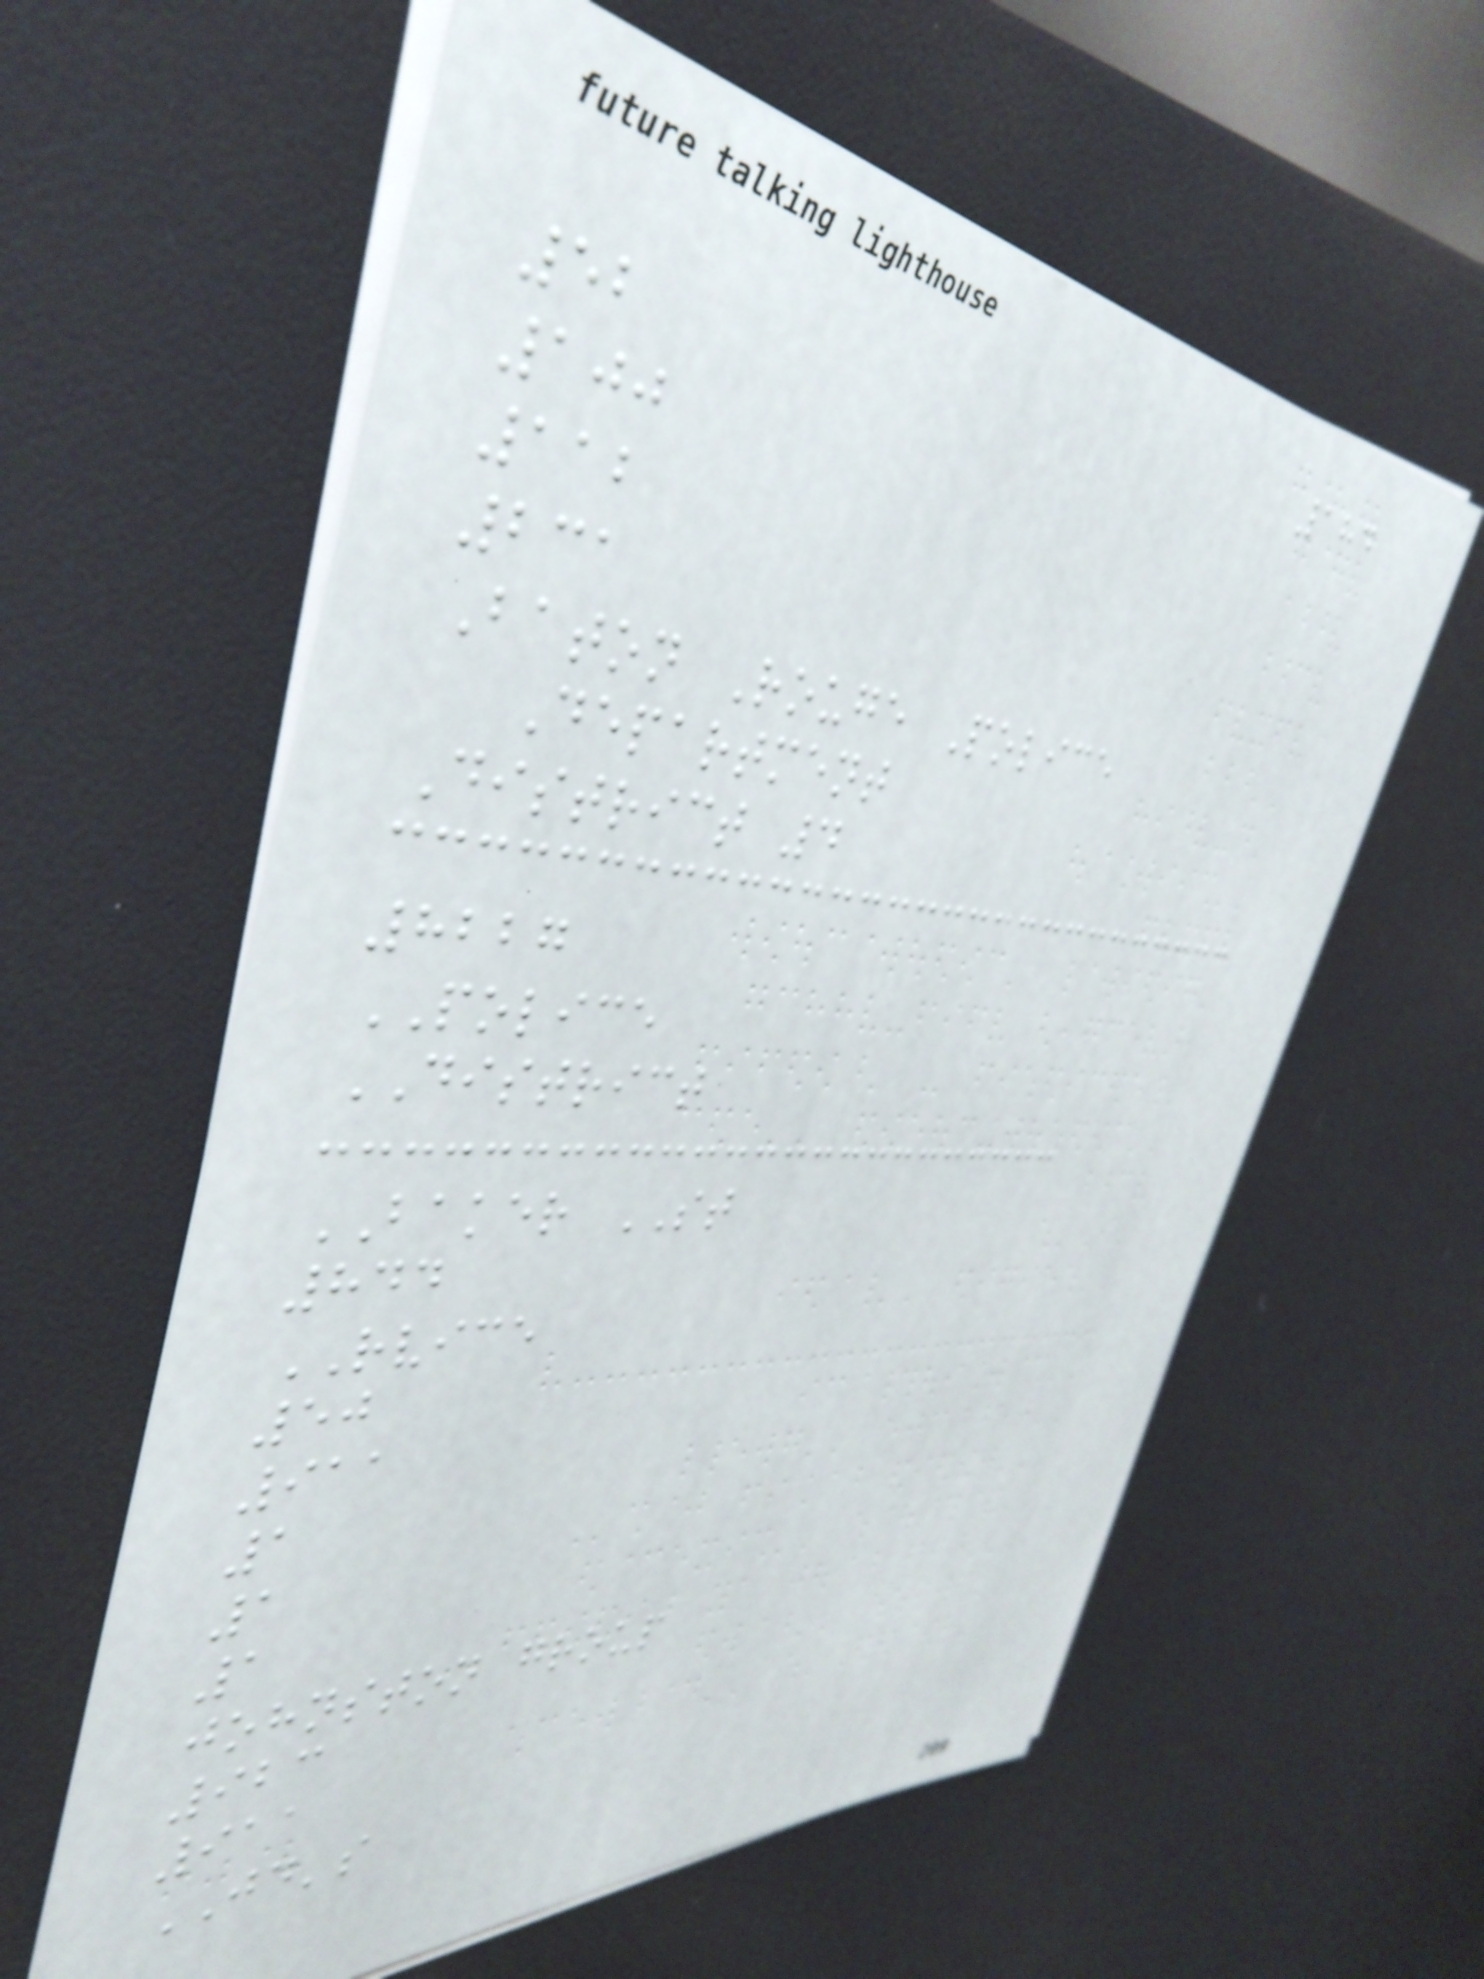184
52
100
112
231
Baton Rouge Police
Department
District 4
8227
POLICE
DISTRICT
BAKER ST
844
RVICE
50
911
1
1
1
johnston group
923
911
JD's
